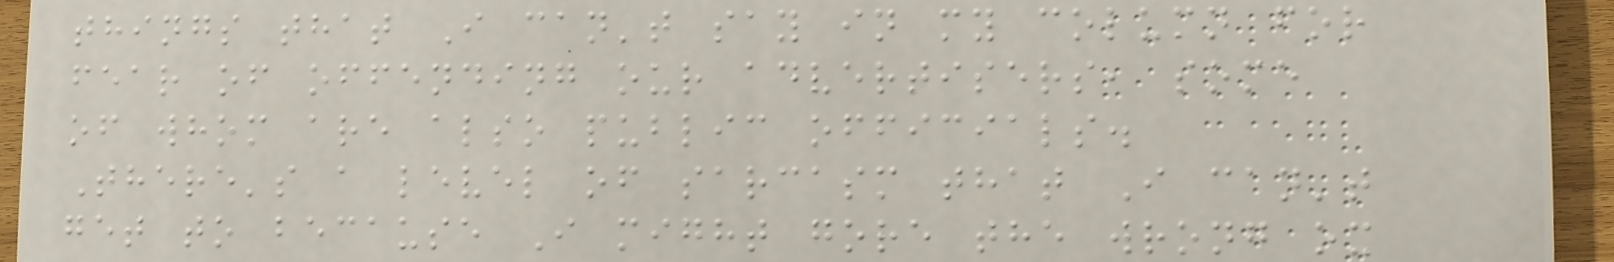things that I can't say in my column for
fear of offending our advertisers, some
of whom are also public officials.
There's a level of sarcasm that I can't
get to because I might gore the wrong ox
